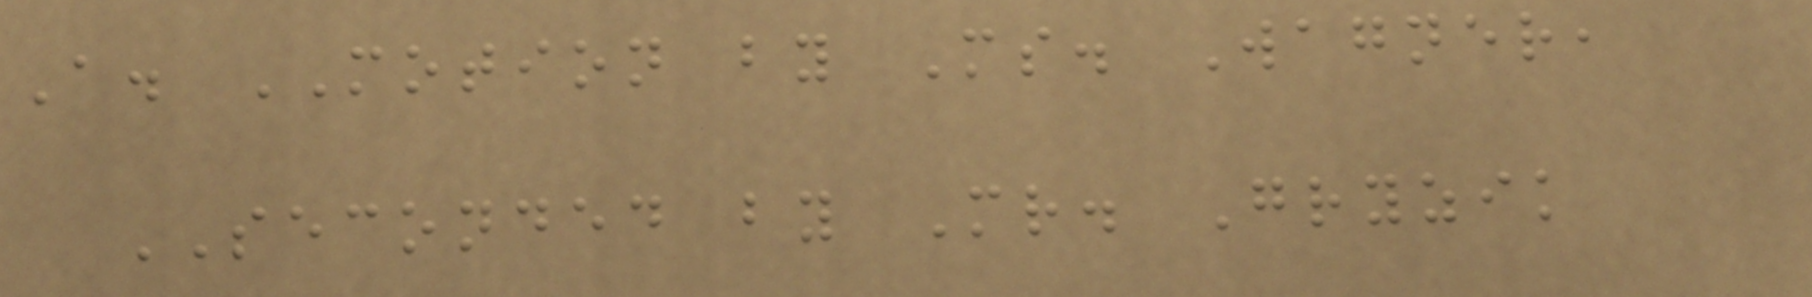A. MOTION by Ms. Wagner,
SECONDED by Mr. Gryzik
